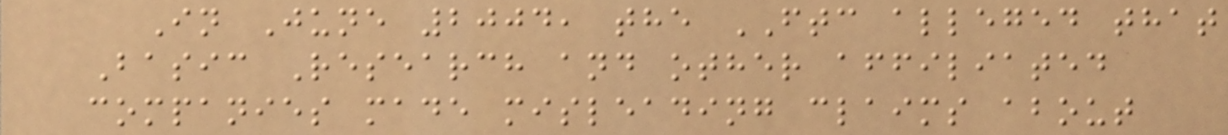In June 2004, the FTC alleged that
Basic Research and other affiliated
companies made misleading claims about
